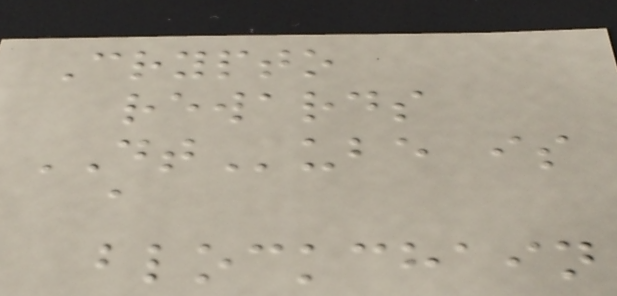Crypto
rewards
DTube is
a
blockchain
